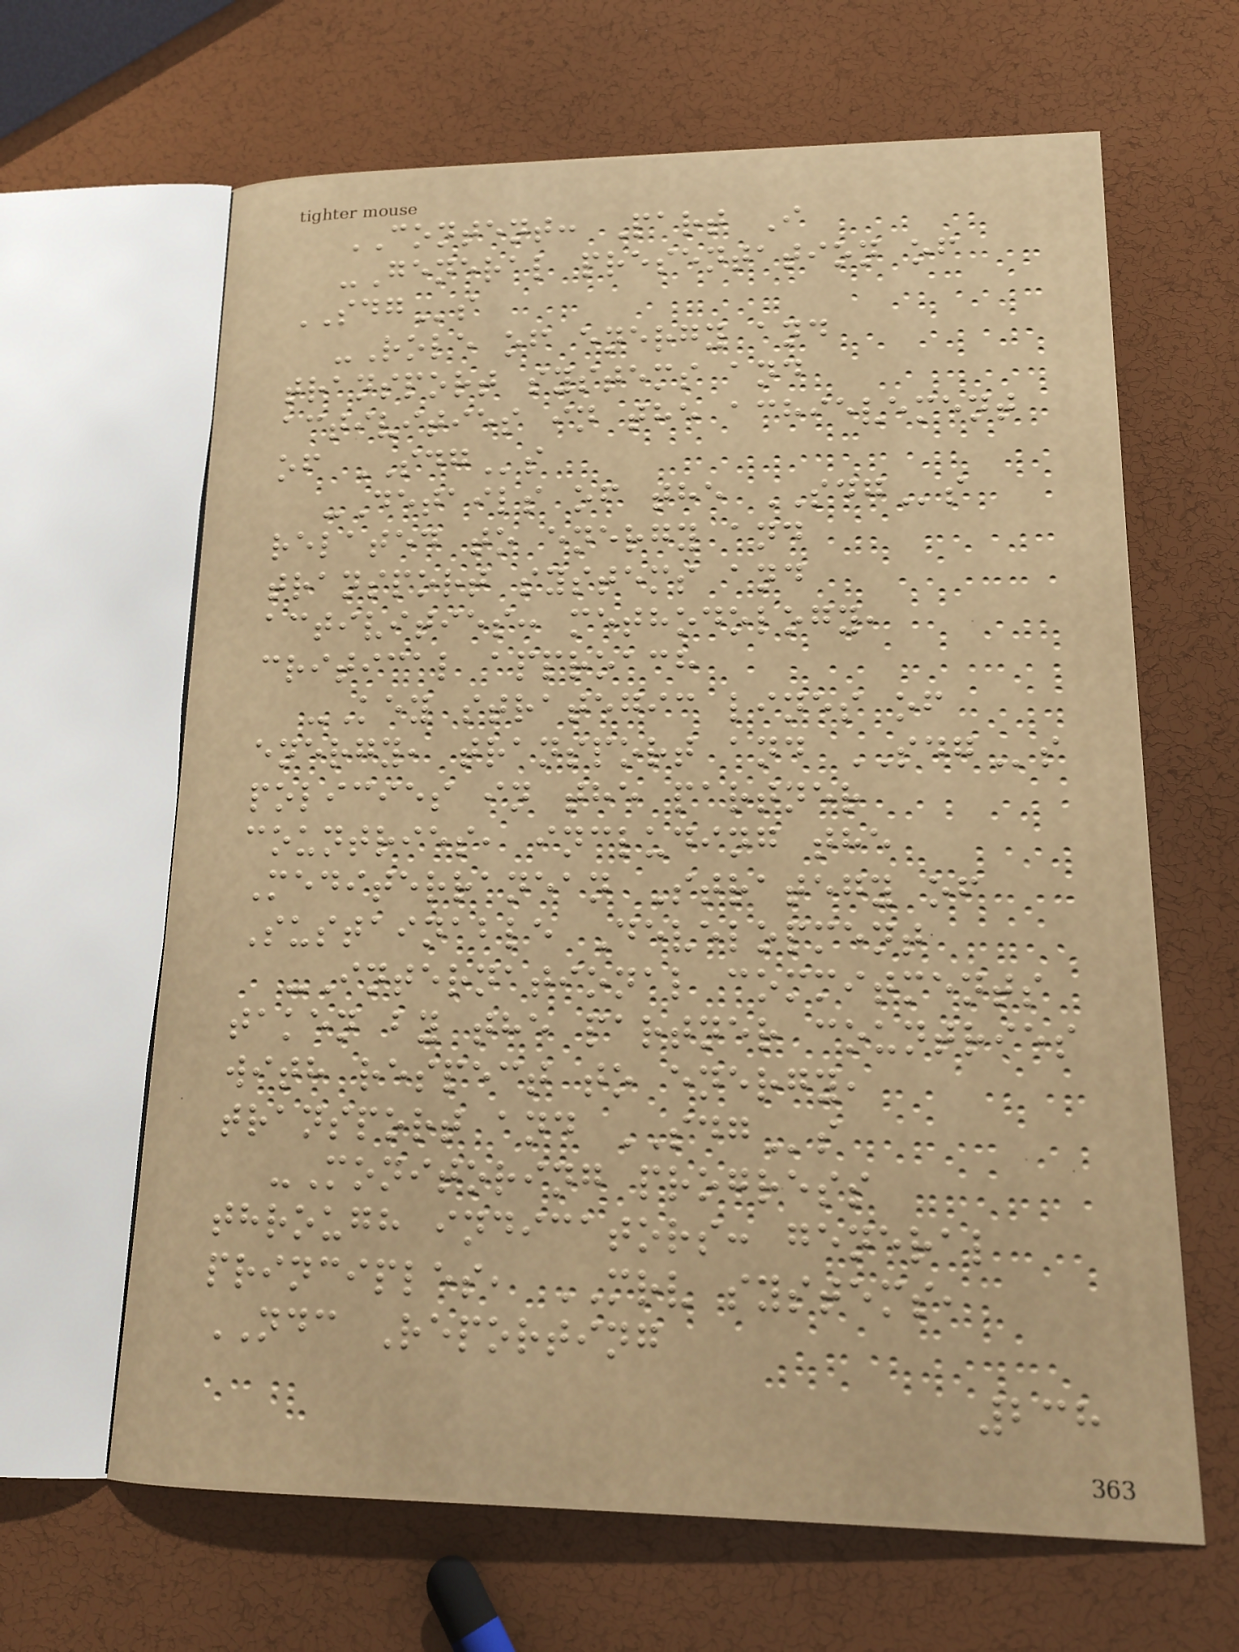CONTENT: Part I
-General presentation of
SDGs
-Role of energy and
transport systems and
activities in the achievement
of SDGs
-Details of the SDGs
related to energy and
transport systems and
activities: methodology,
critical approach
-Key strategic lines of
energy, transport and SDGs
policies in the partner
countries, including the
Mediterranean Strategy of
Sustainable Development
-International commitments
taken by the partner countries
with respect to energy,
transport and SDGs
-Monitoring progress
through indicators: general
principles, MRV systems,
NDC Reporting
238
